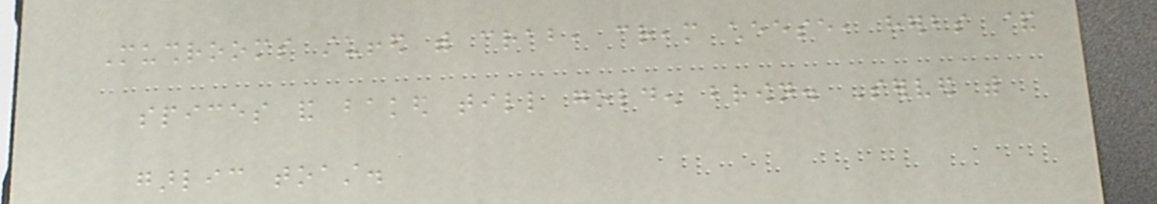Mushrooms stuffed with crab, cream cheese, herbs &
spices and baked till golden brown. Served with
garlic toast.
